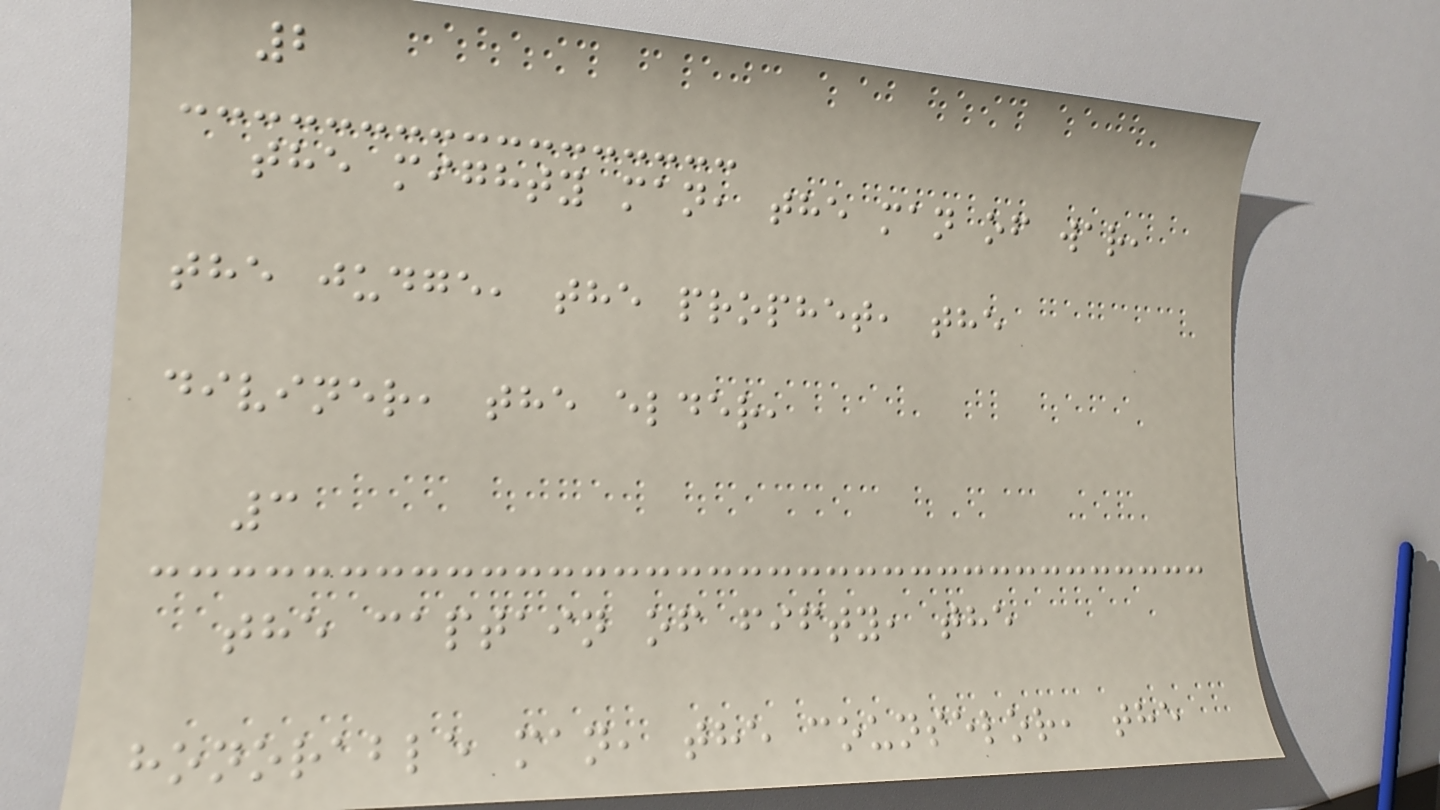2
the mighty man, the man of war,
the judge, the prophet, the
diviner, the elder,
3
the captain of fifty, the
honorable man, the counselor, the
